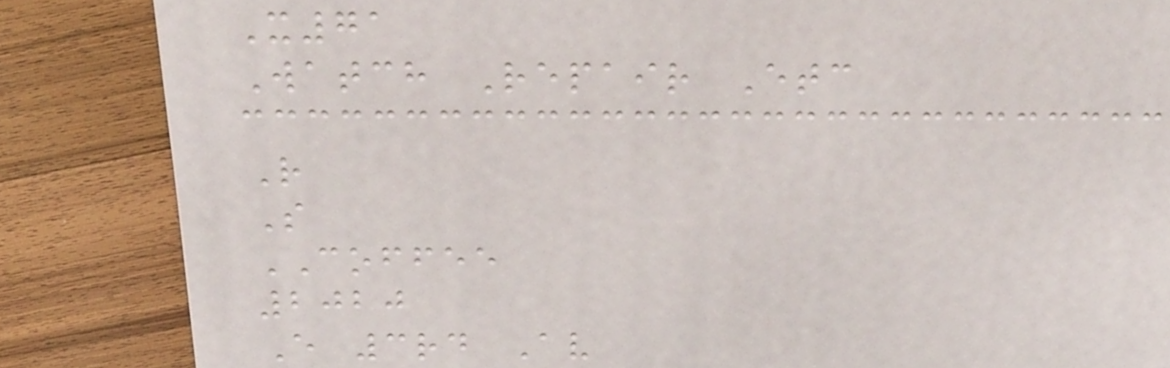X71
Watch Repair Etc
R
S
COFFEE
2020
E 3rd Av
